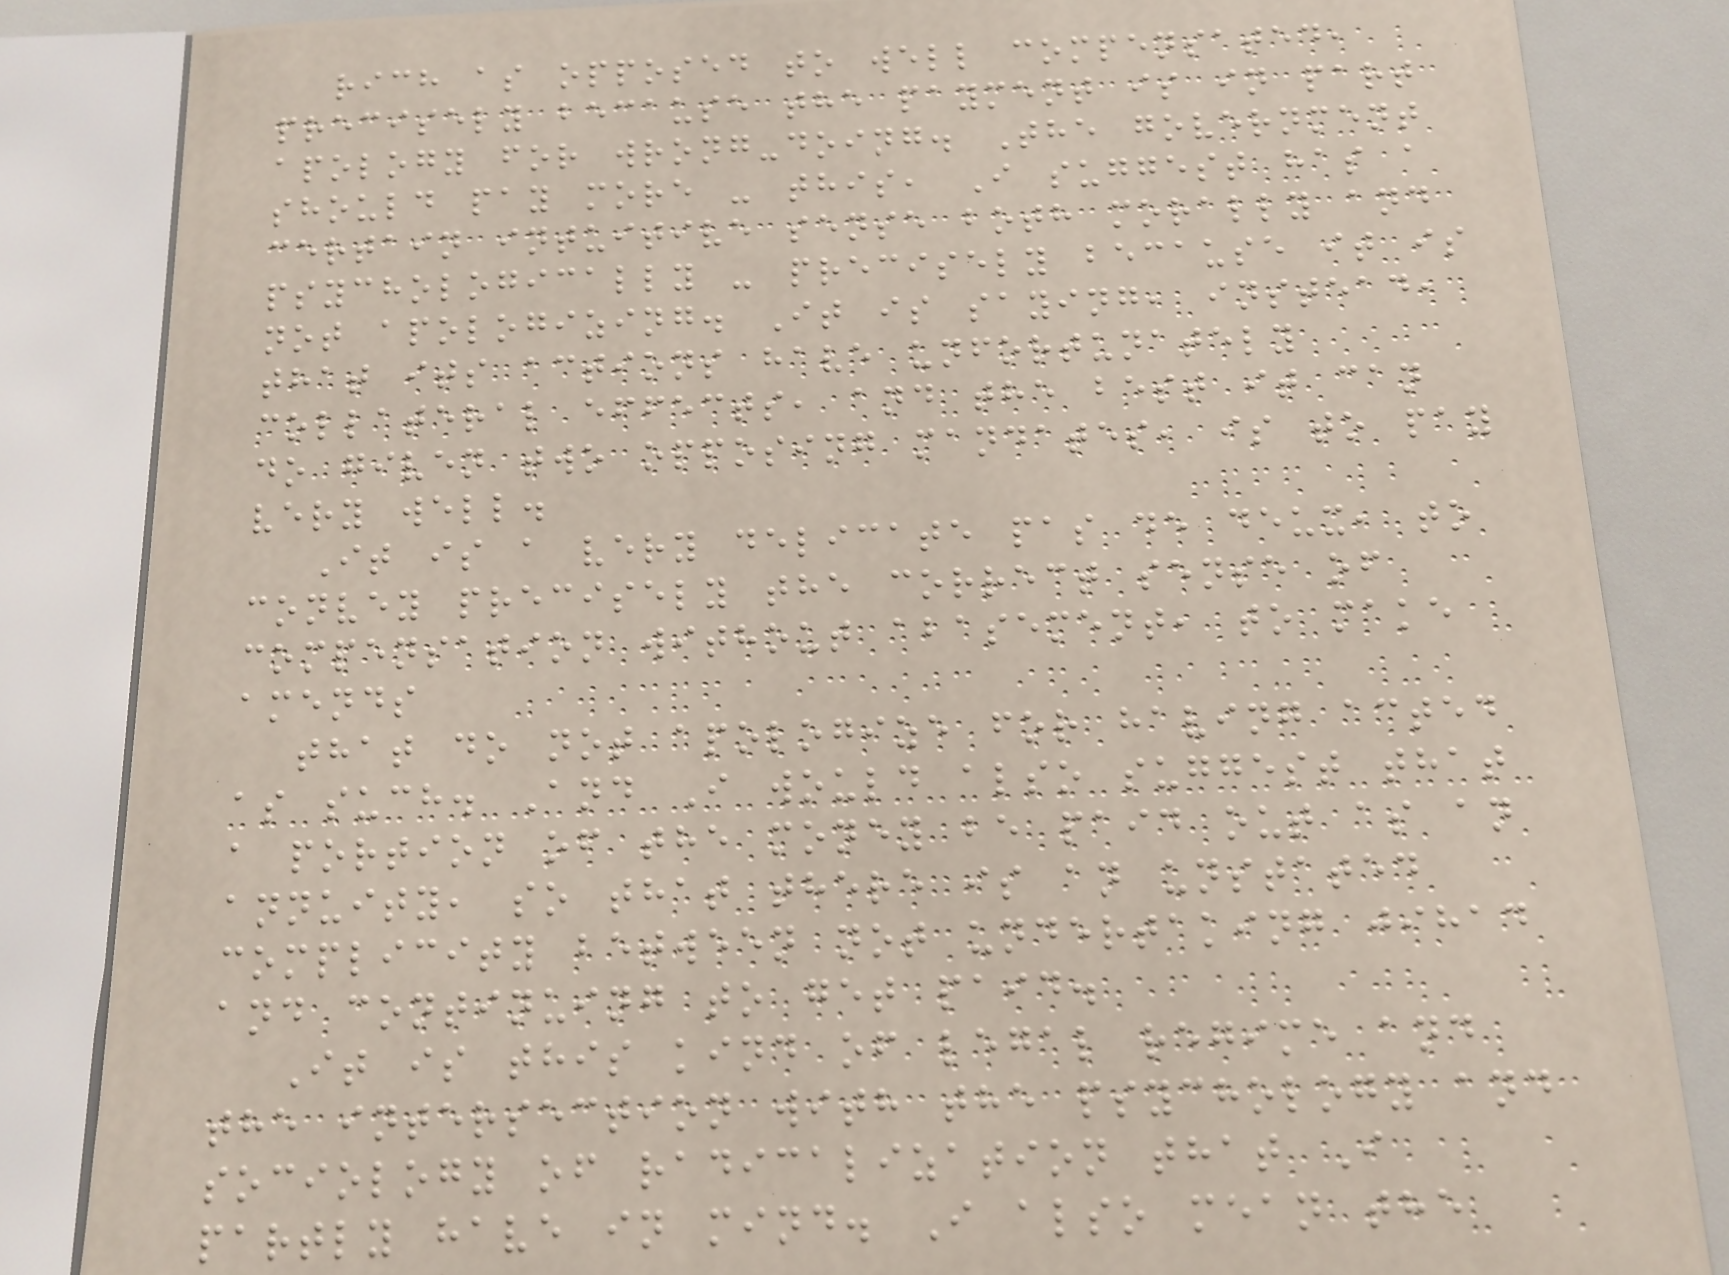rich as opposed to well compensated,
precisely because the payment is in part
apology for wrong-doing. The government
should pay more - this, I suggest has a
certain intuitive sense both morally and
psychologically - precisely because it is
not apologizing. It is saying, instead,
that its actions have unfortunately
collateral effects, and the best it can
do given two opposing mandates, is to pay
very well.
It is a very delicate pas de deux, to
convey precisely the correct sense of
compensation without abasement, to make
amends
that do not apologize for having acted
as such. And I would also suggest that
a portion of the money be paid out as an
annuity, so that there is an unstated
complicity between not undertaking jihad
and continuing to get paid.
It is this kind of legal regime and
the intersection with the psychology and
sociology of radicalization that I
partly have in mind. I also mean the
